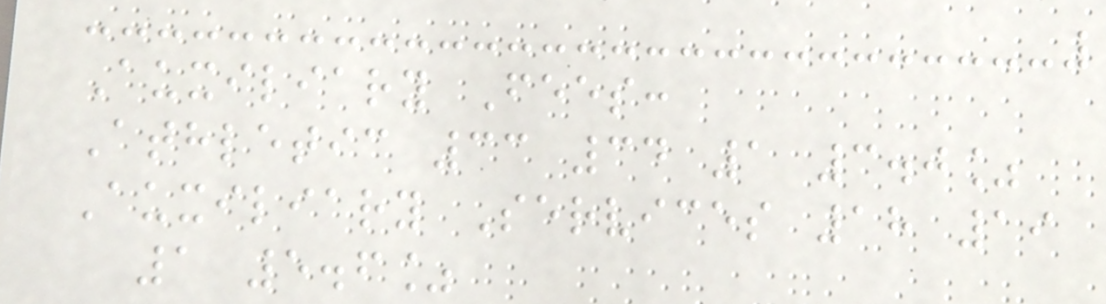Auxiliary Fees:
Athletic 33 34 1 3.0%
Auxiliary Services 18 19
1 5.6%
